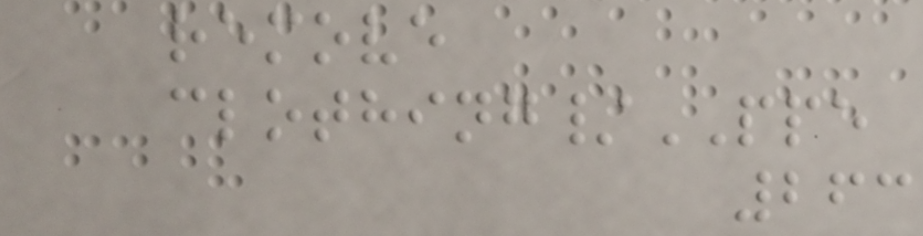remove
clothing/PPE
263
